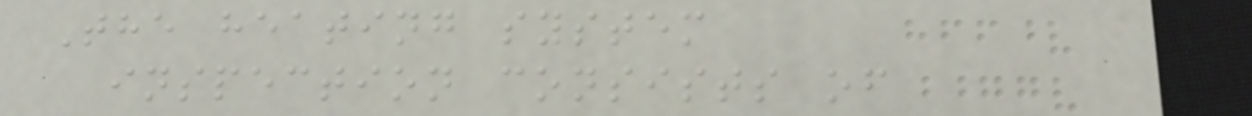The heating system
inspection consists of
